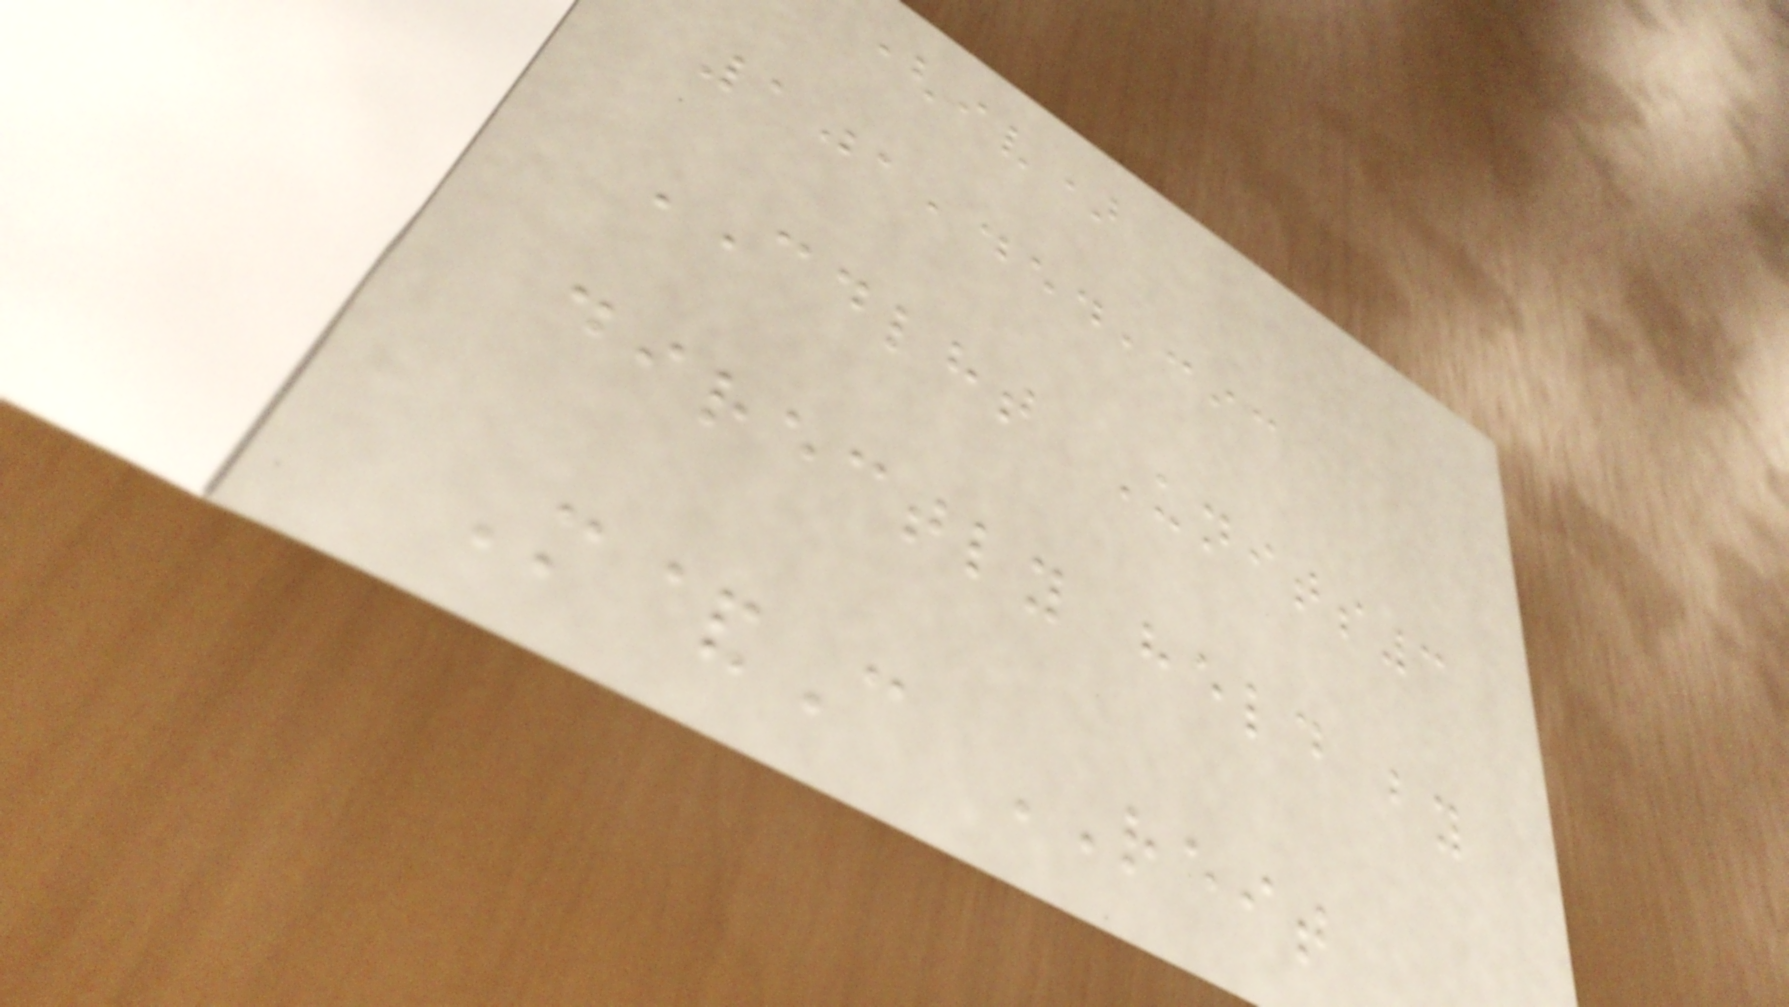(iv)
101,454,393
CDLHT Units3
directly held by
M&C REIT
